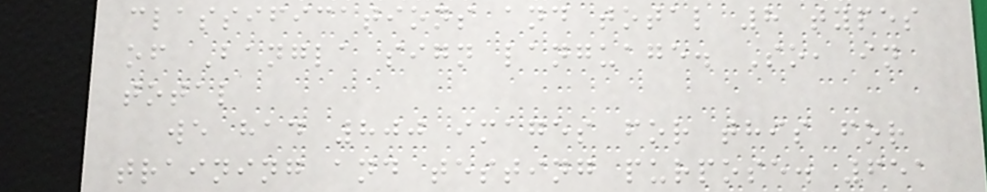classifications and total 8 types
of Bangla sign language. So, in
total
we had 800 images for this for
training and testing purpose. 651
